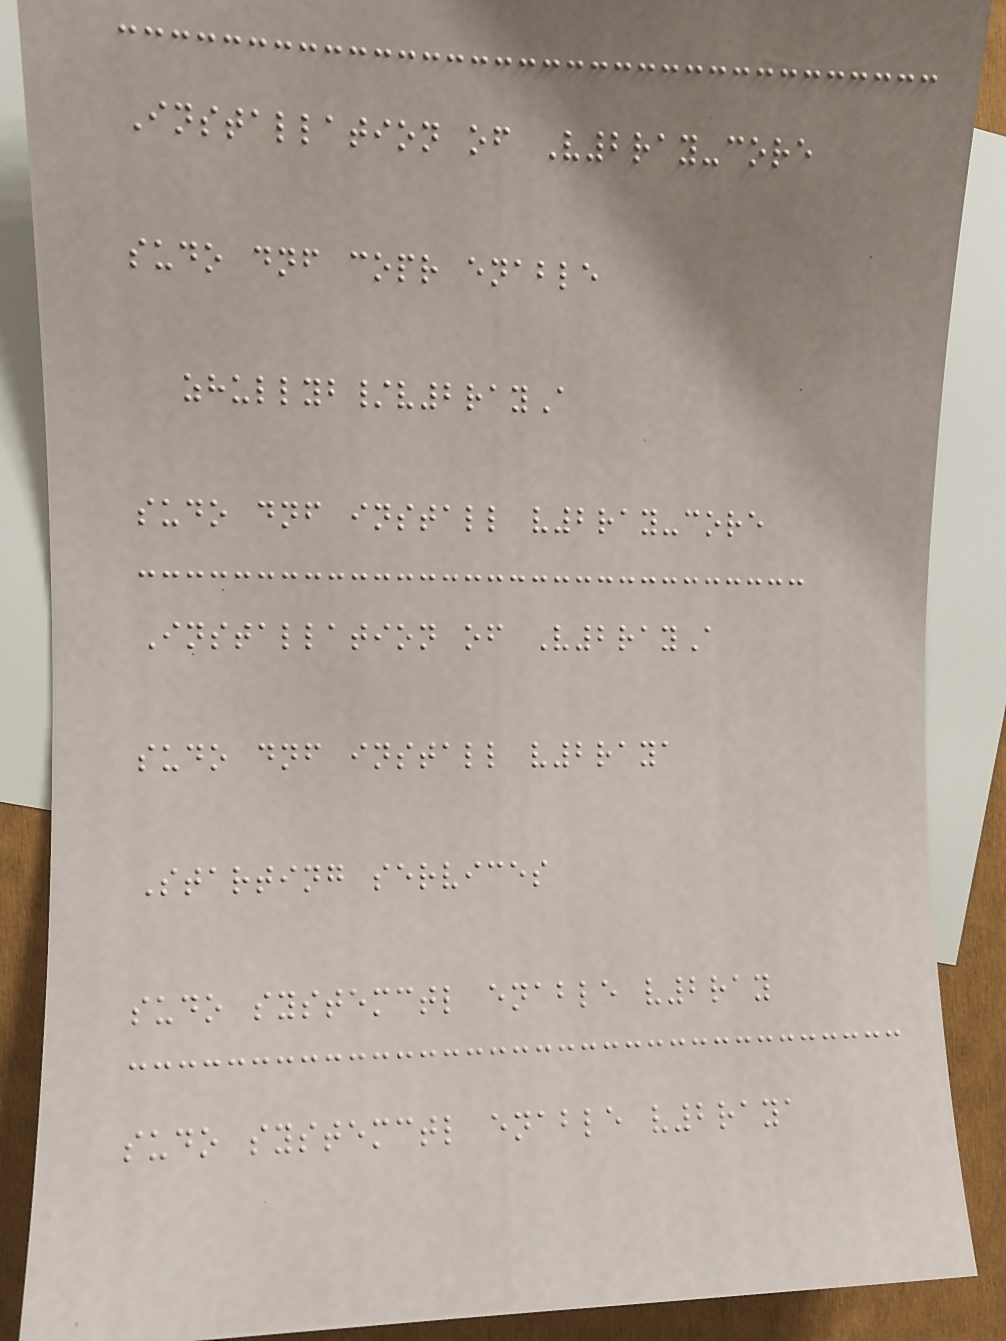Installation of V2ray-core
sudo dnf copr enable
zhullyb/v2rayA
sudo dnf install v2ray-core
Installation of V2rayA
sudo dnf install v2raya
Starting services
sudo systemctl enable v2ray
sudo systemctl enable v2raya
